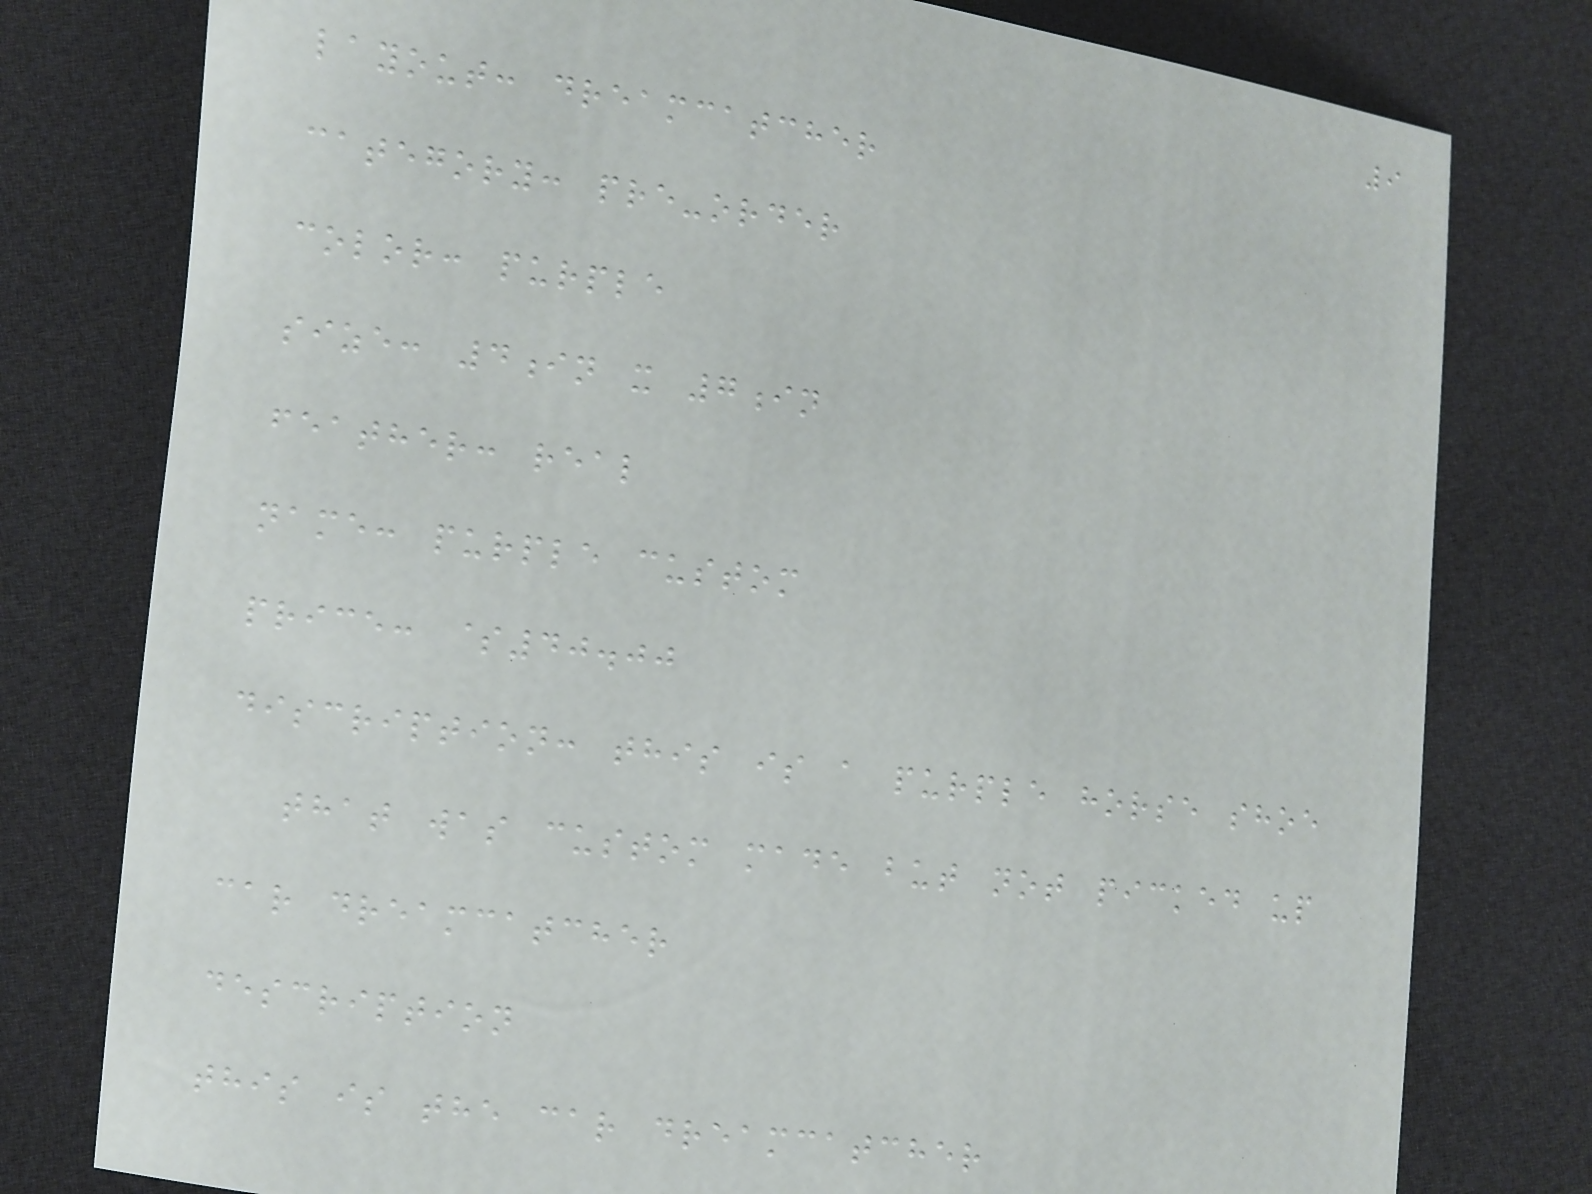9
layout: dreamcatcher
category: pre-order
color: purple
size: 4in x 7in
feather: real
name: purple custom
price: $40.00
discription: this is a purple horse shoe
that was custom made but not picked up
car dreamcatcher
description
this is the car dreamcatcher
